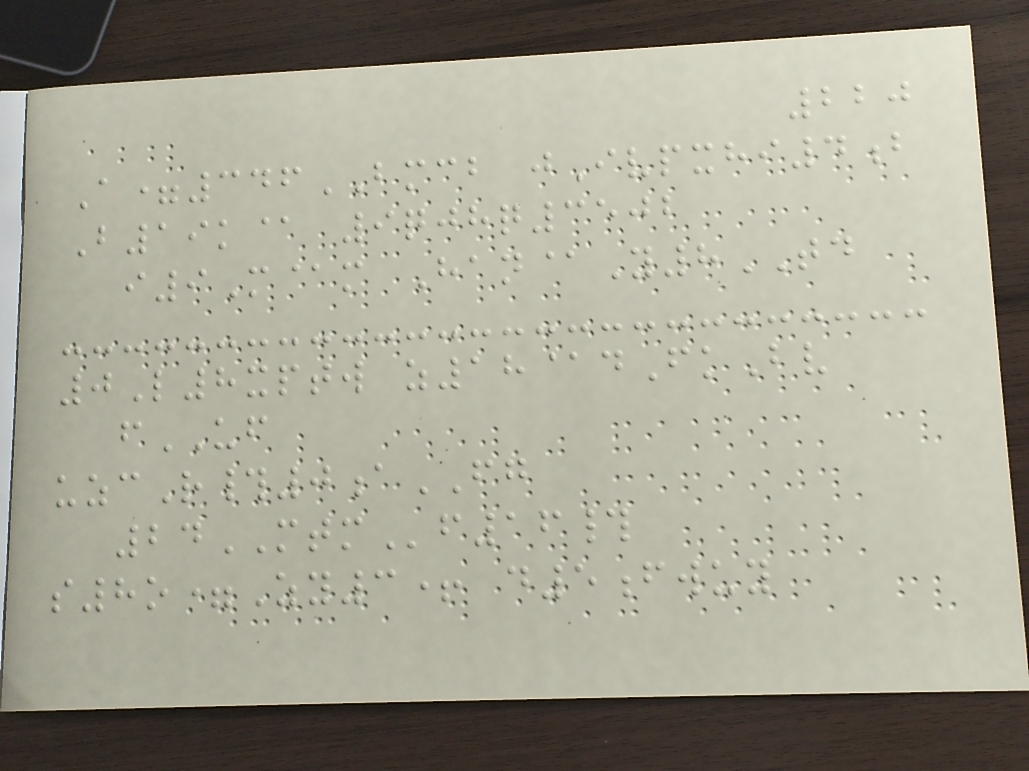220
A=346BMCB jIvpxhi4b
B19k@ 9qjhq3502
i9M@m Han@Y8TD
0L8xptw z18@dFkBv
fUF
uzcR#0aFG
24MTMf16#
s8o=Zy3+ d5fwuy
